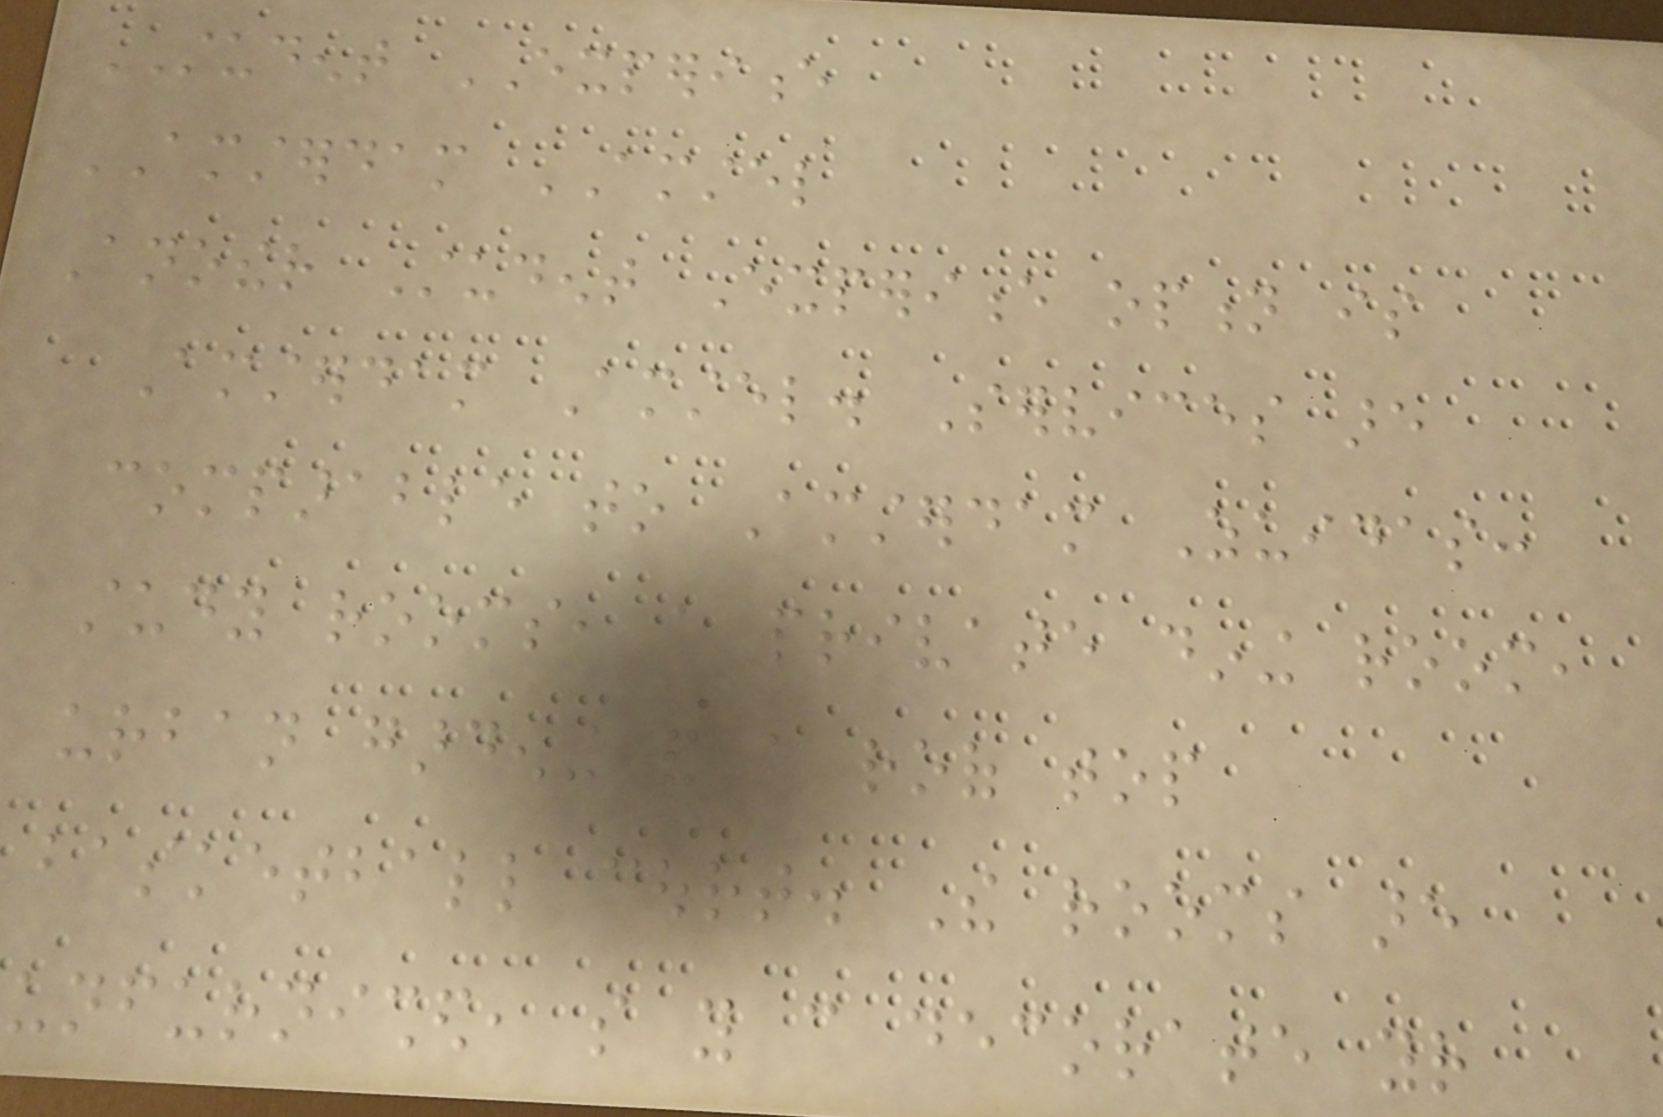STUDENT EXPERIENCE
AMSTERDAM AMSTEL
Another Student Experience option is
Amsterdam Amstel. Services are
comparable to Amsterdam Zuidas:
study rooms, a private dining room,
urban gardening and a roof top
basketball court. The rooms are
unfurnished, so you can decorate your
